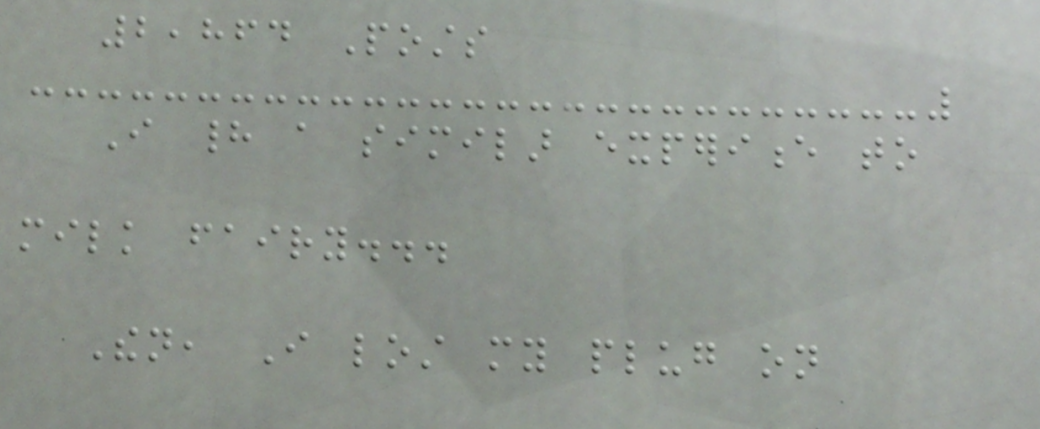2,864 Posts
I had a similar experience to
milk fairy...
Then, I lost my plug on
